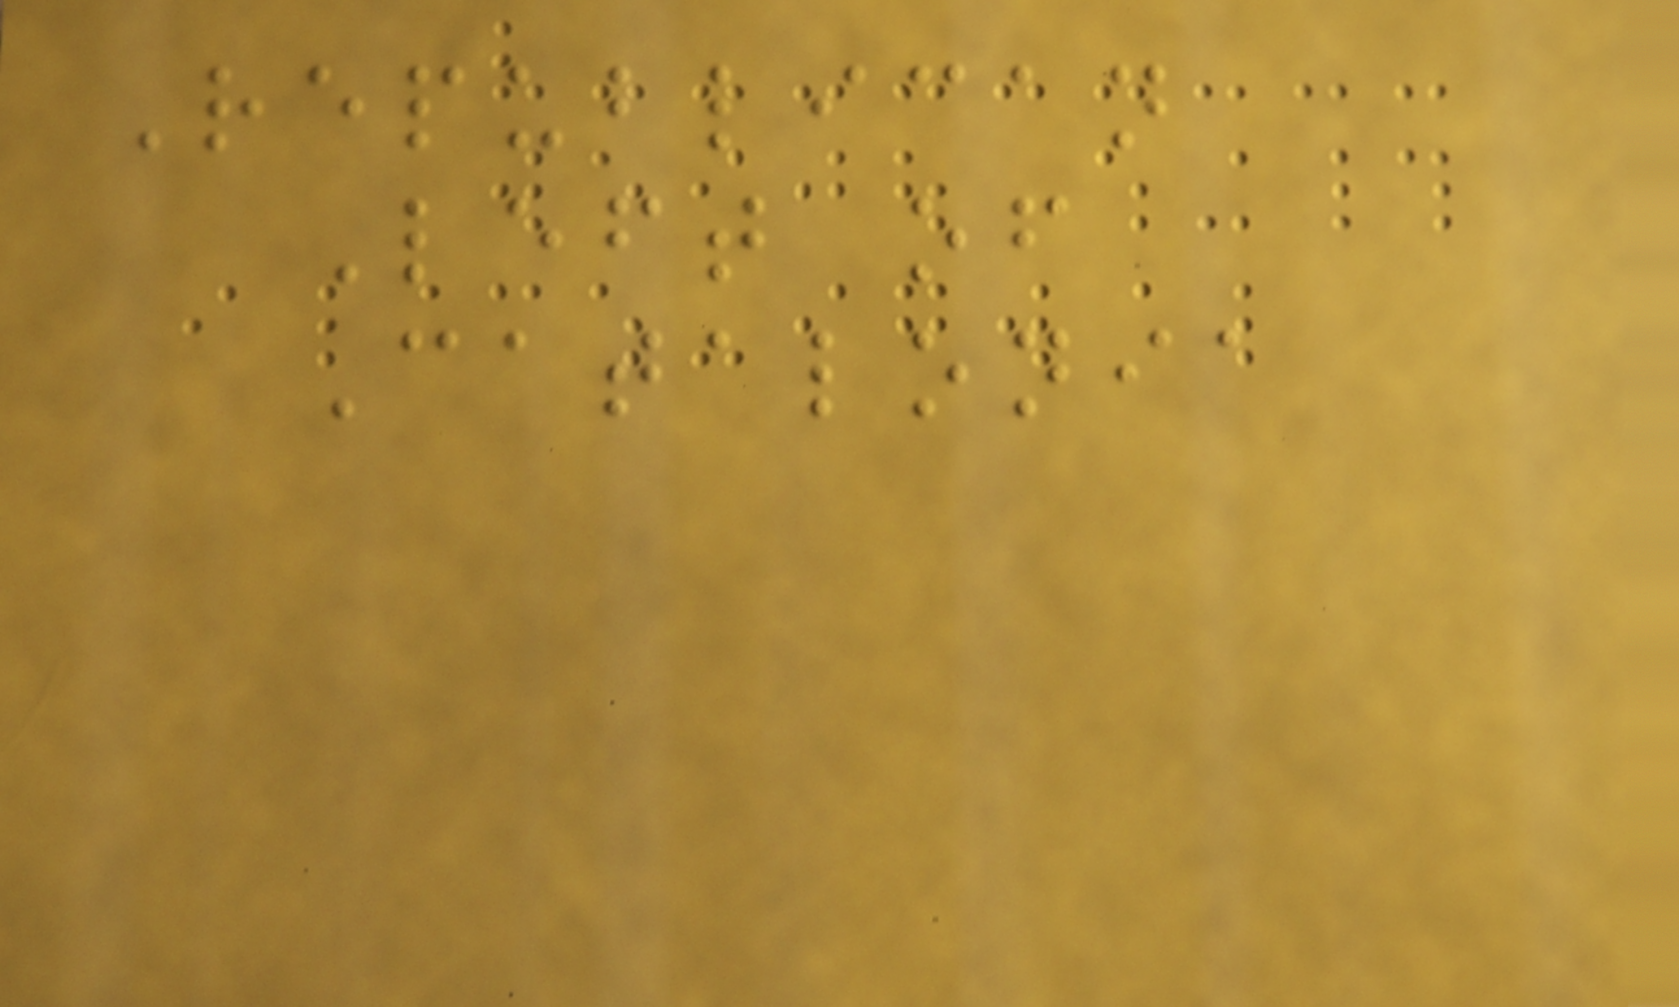Republican
Left of
Catalonia
